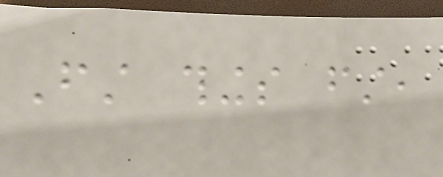First things first,
